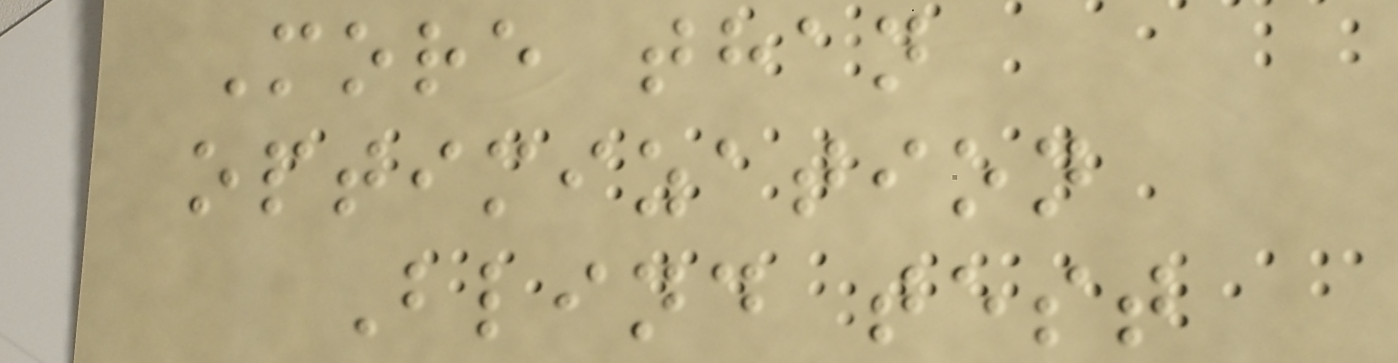More than
optimization
Blind test
